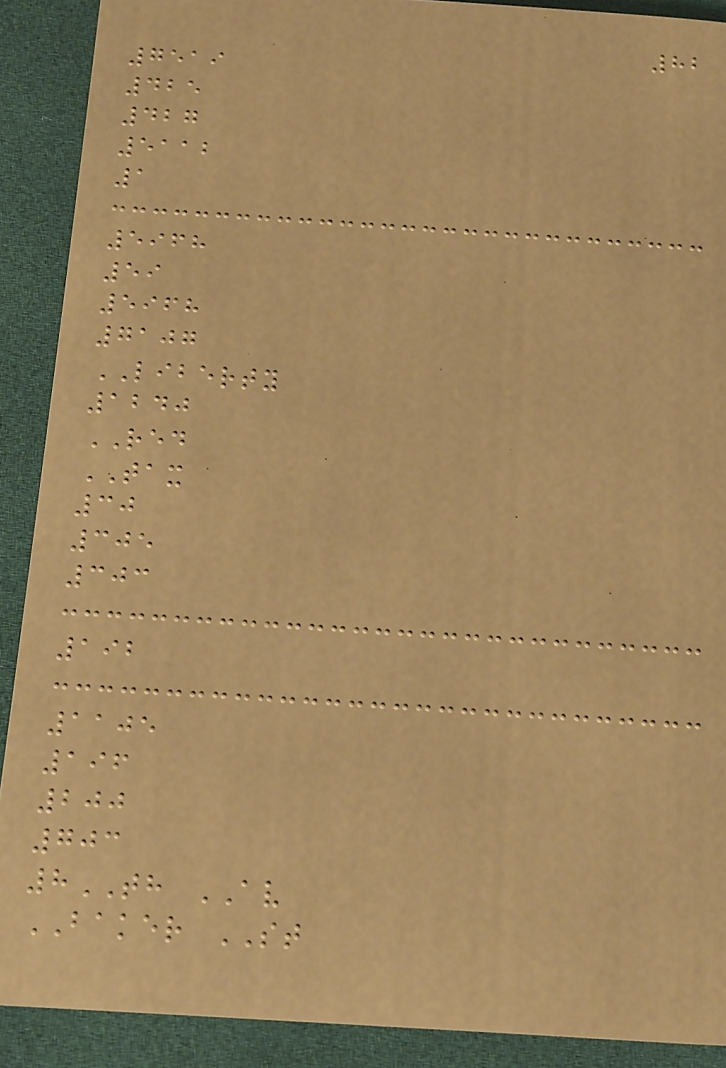82
7519
425
427
5112
1
5968
59
5968
7107
LIBERTY
1240
RED
TAX
30
305
303
192
1105
196
200
703
8TH AV
BAKER ST
